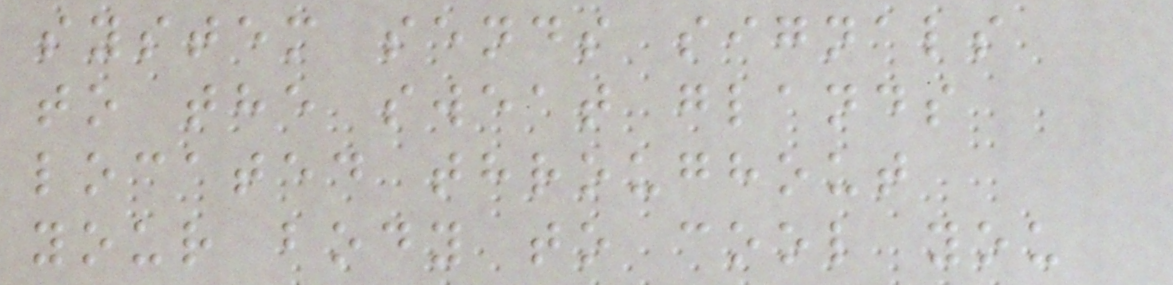system sends signals
to the sweat glands
located throughout
your body to cool you
